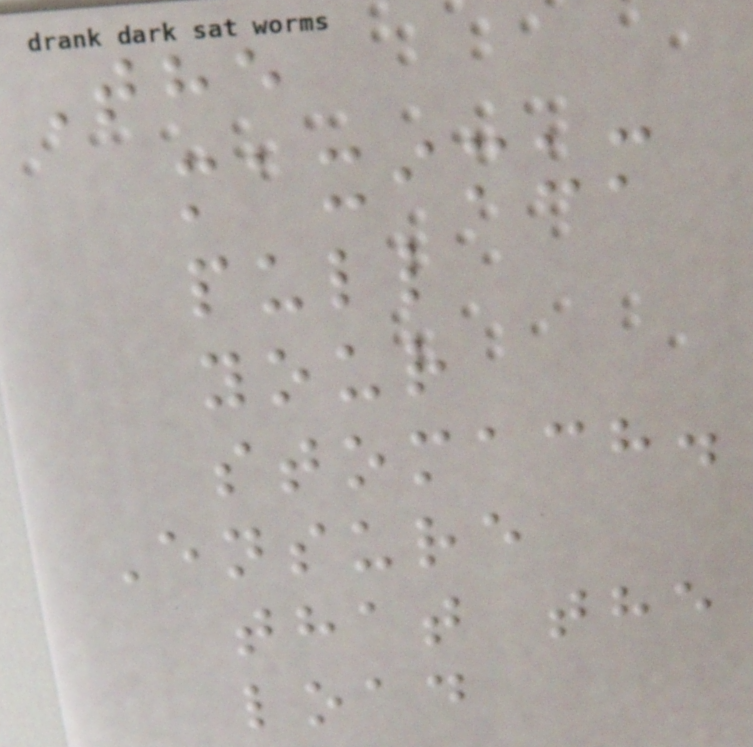The
maximum
pull
your
stomach.
Ensure
that the
load
